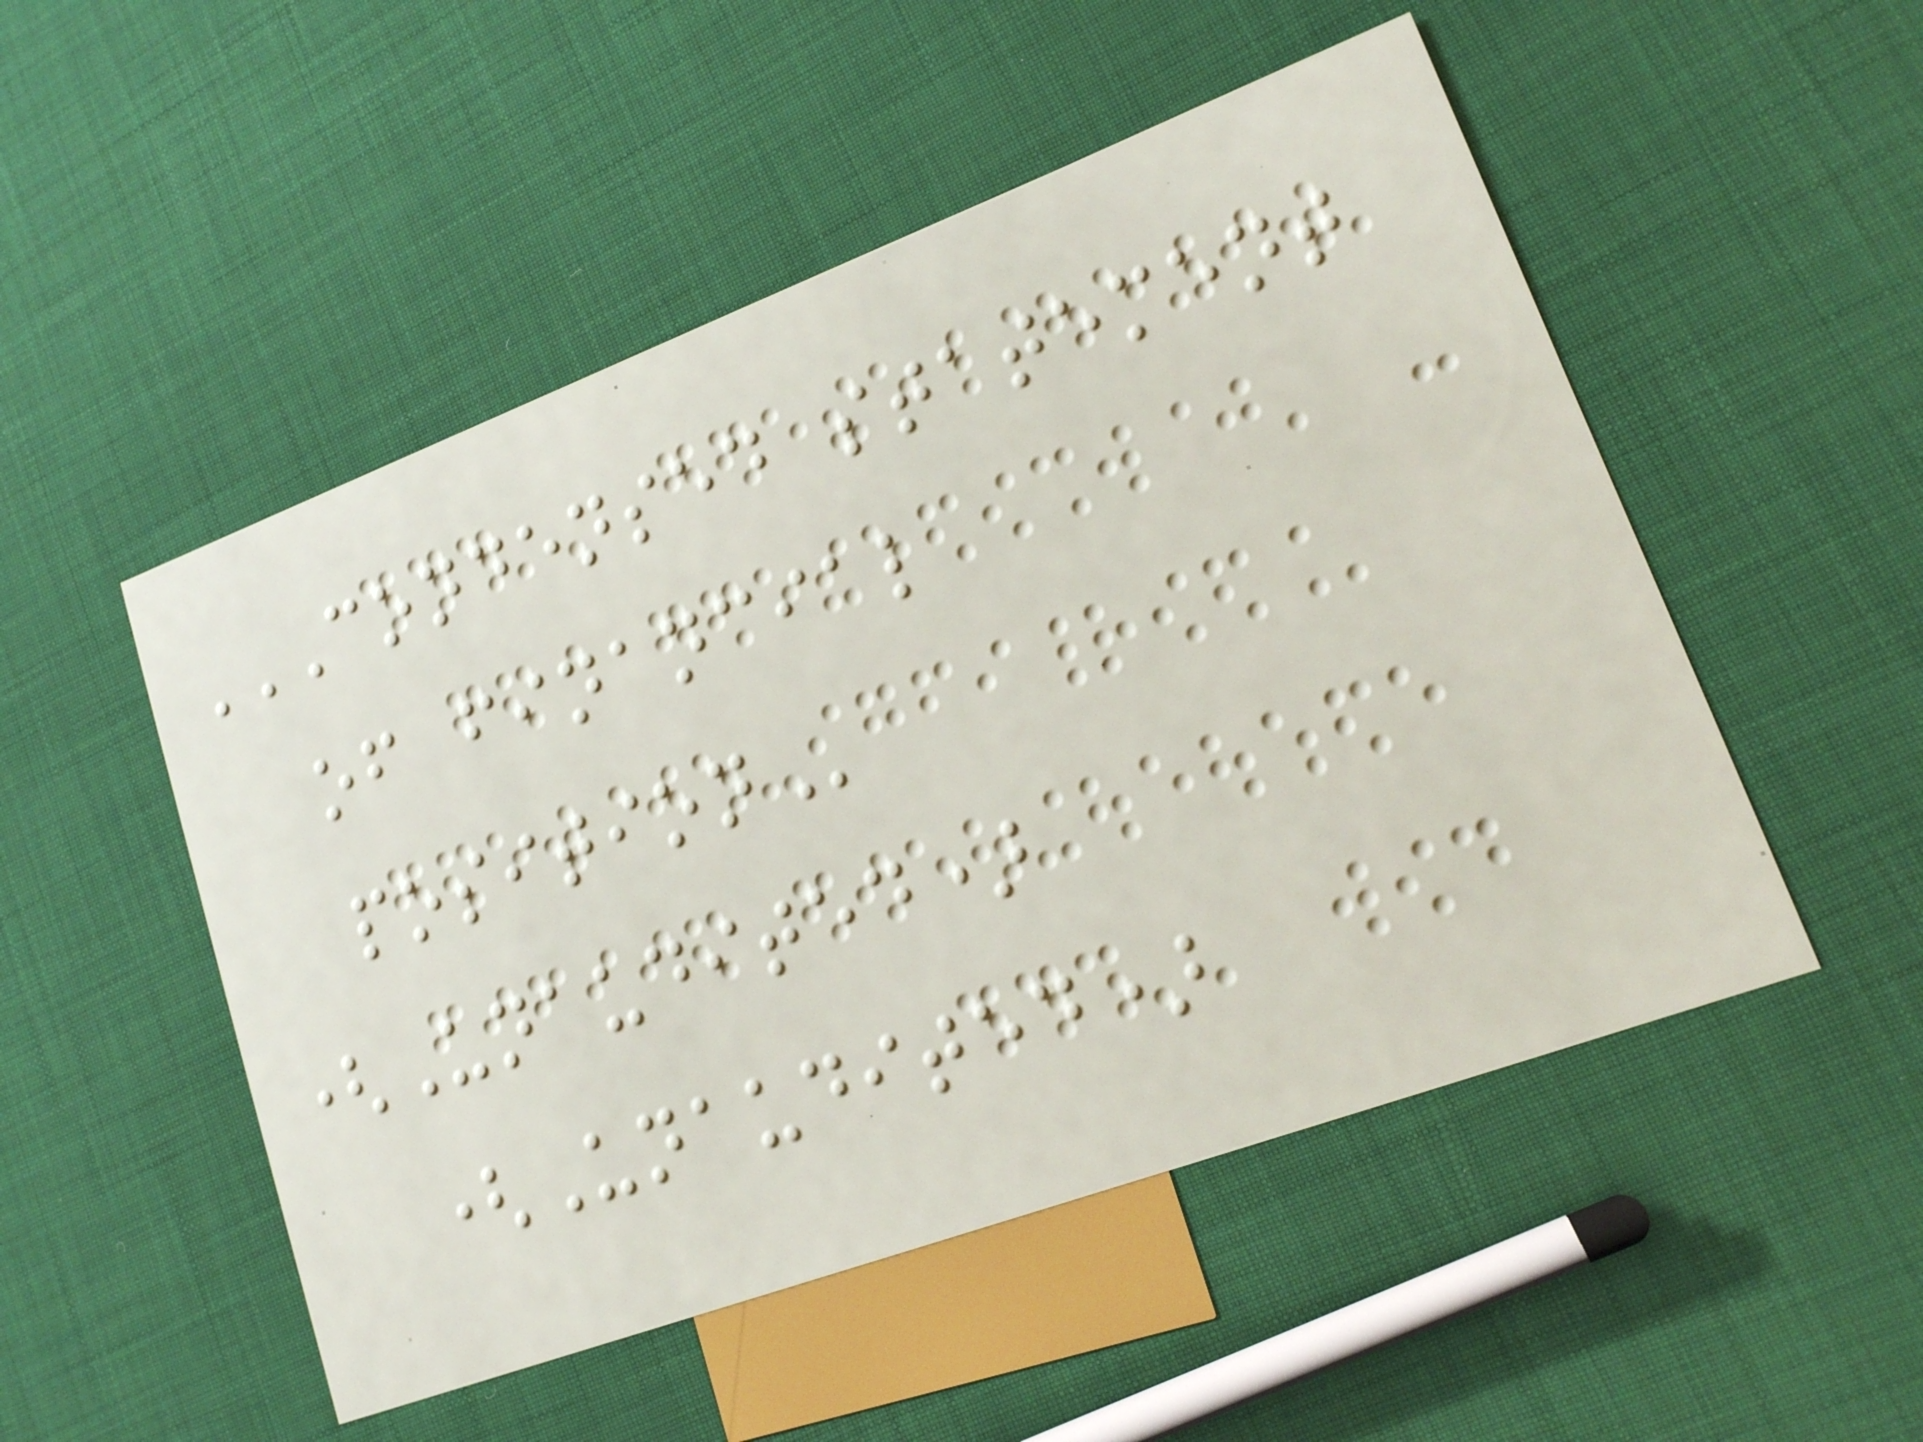CONDENSED STATEMENT
OF FINANCIAL
POSITION
(Unaudited)
(Unaudited)
